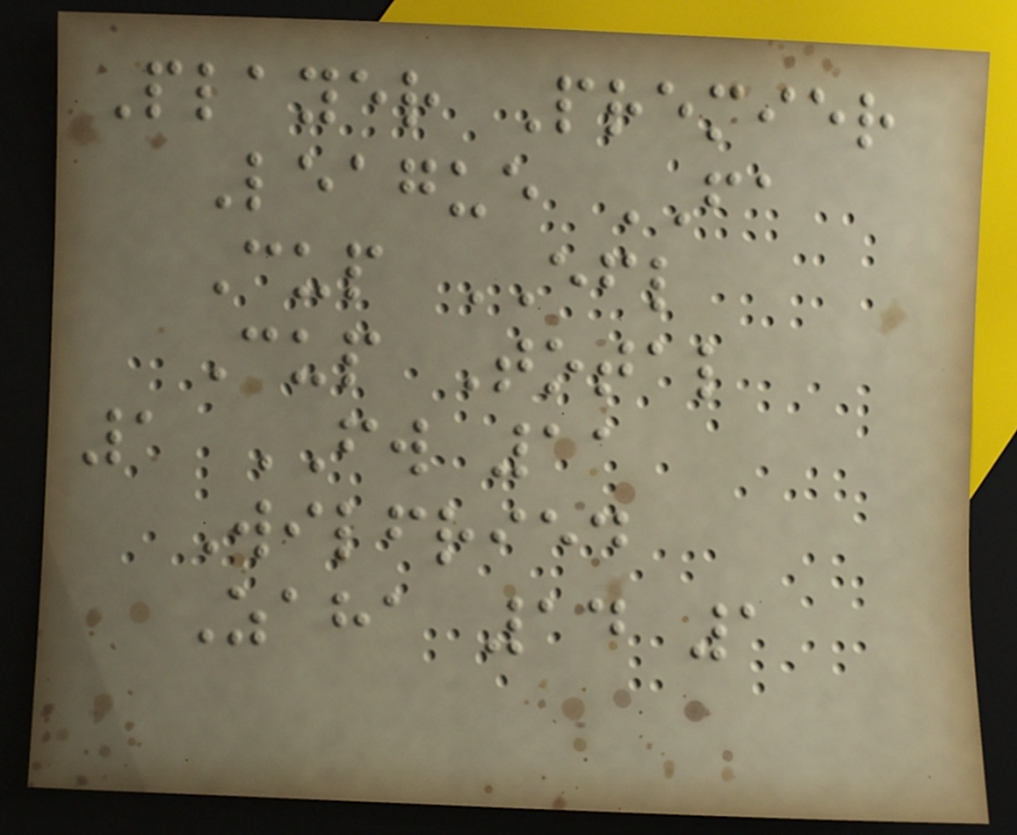Player Premier
League FA
Cup EFL
Cup Total
1 FW 11
Wilfried
Zaha 14 1
